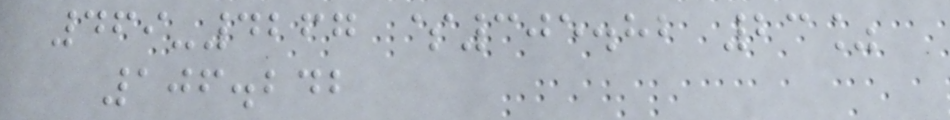469-4267 $305.82 23%
106.242
